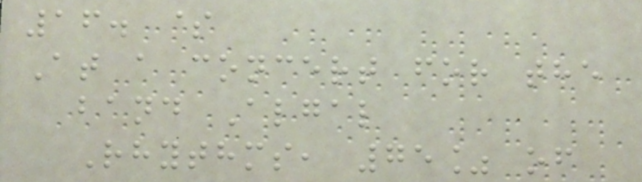16. $
At a concert for the
band Algal
Rhythms, 75% of
